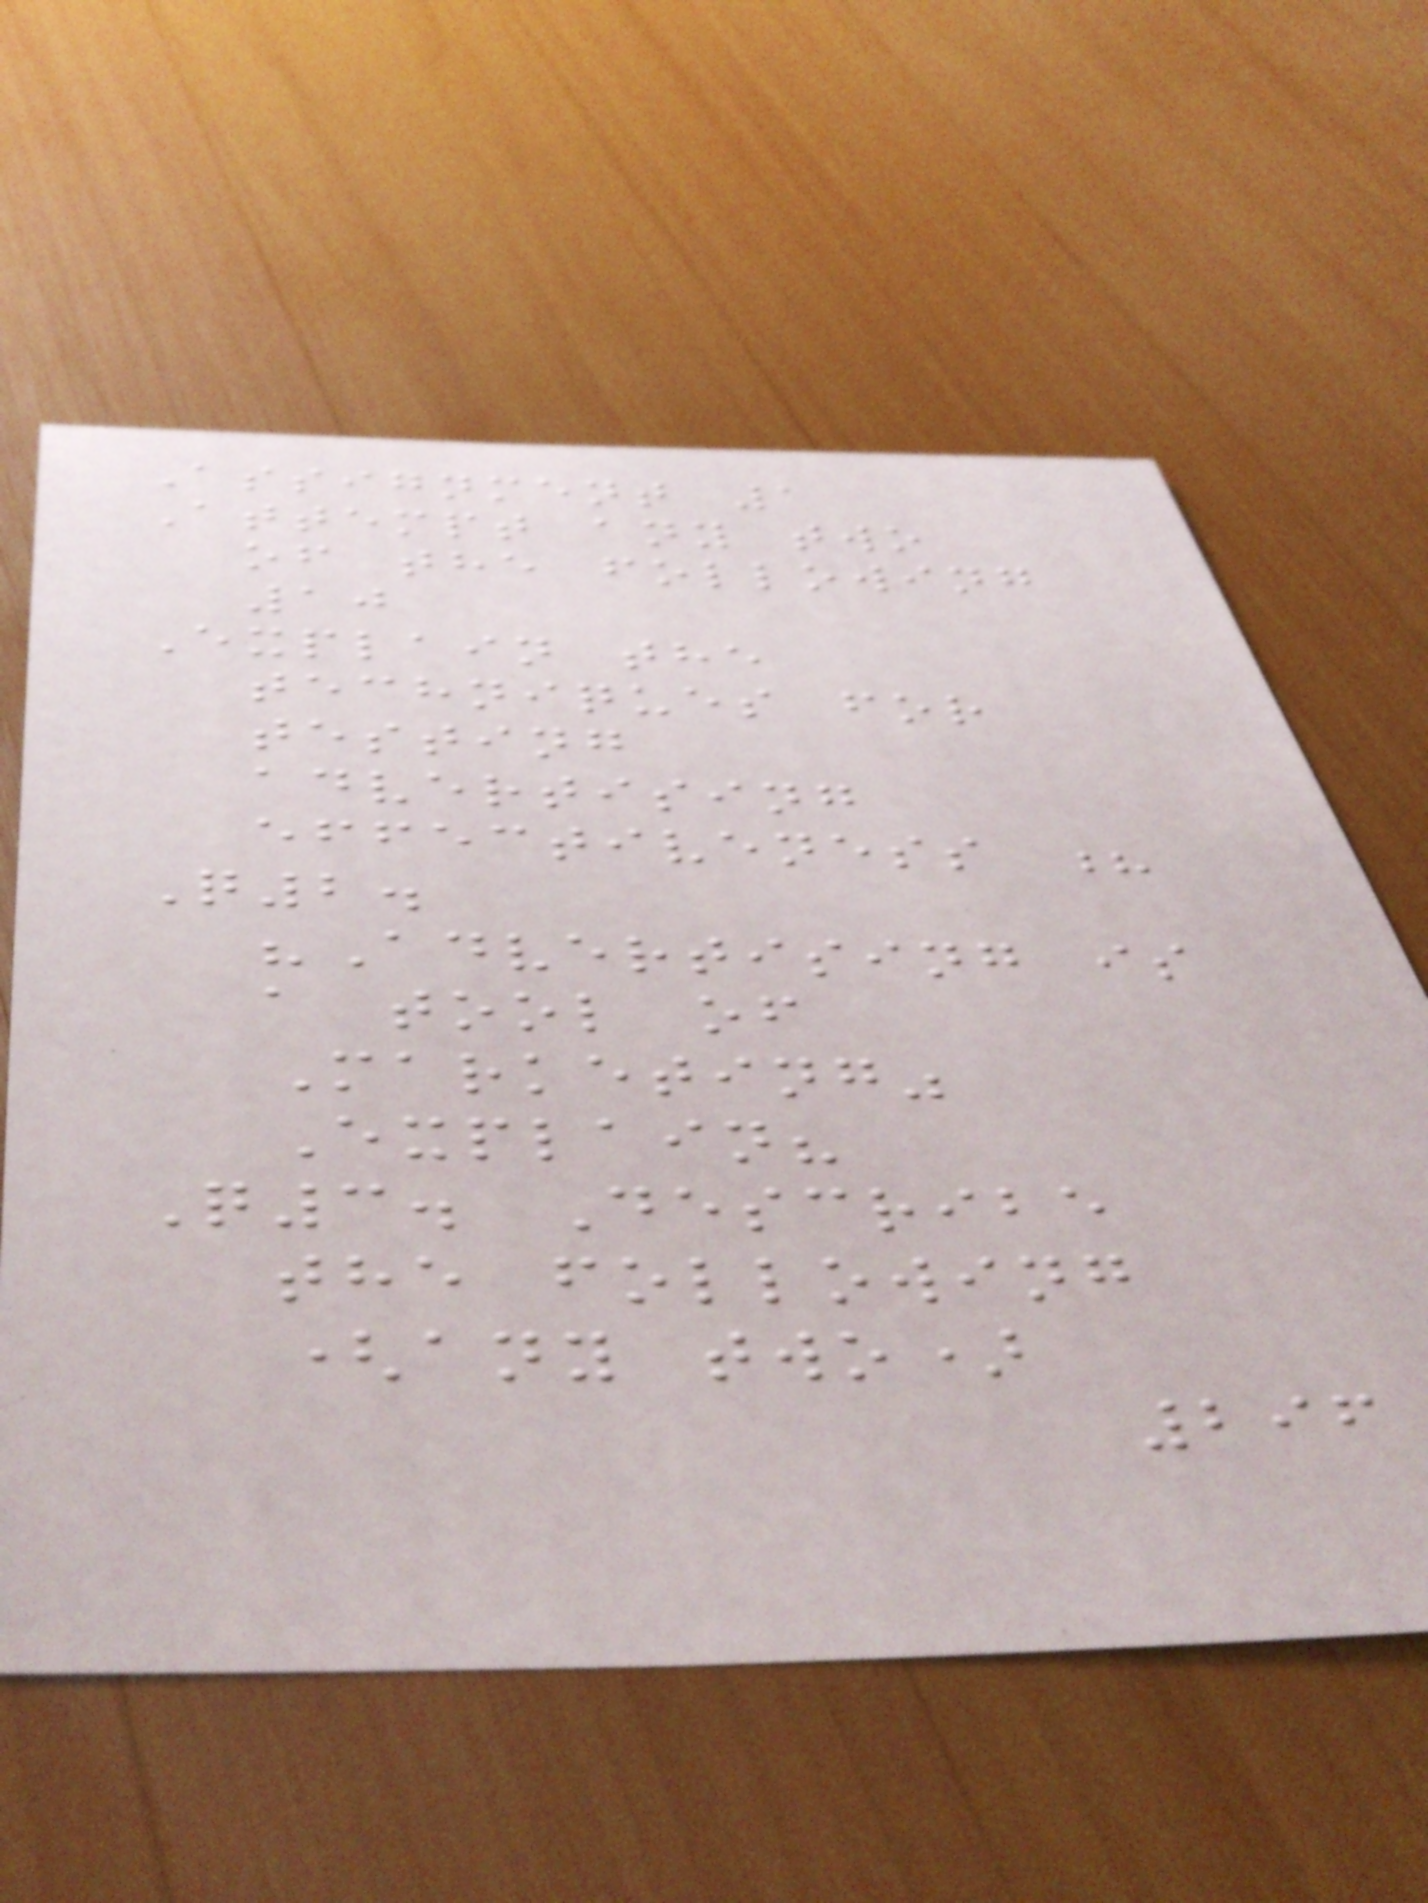Assignment 1
Attempt any two
of the following
10
Explain the
techniques for
testing
advertising
effectiveness ?
Q2.
"Advertising is
a tool of
Marketing"
Explain?
Q3. Describe
the following
(any two)
296
